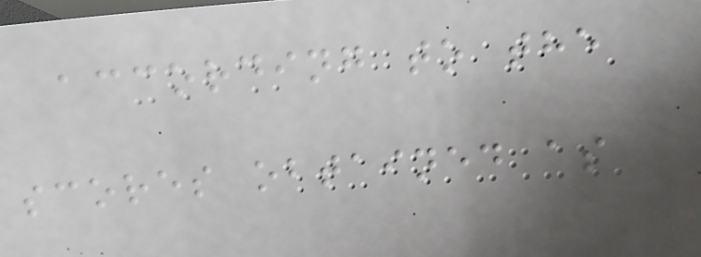according to the
scores obtained as
